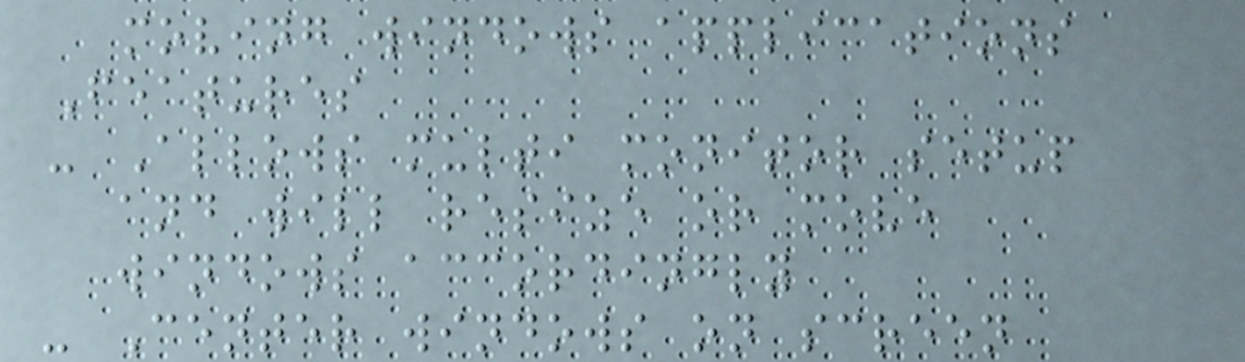moving windows applications
Features
- Allows multi monitor setup
and will resize or move
windows accordingly
- Center windows on screen
